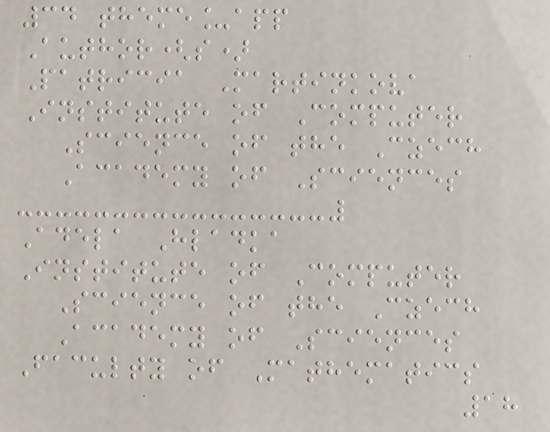34 theme_app
Author(s)
Patricia Martinkova
Institute of Computer
Science of the Czech
Academy of Sciences
Adela Hladka
Institute of Computer
Science of the Czech
Academy of Sciences
Faculty of Mathematics
18
